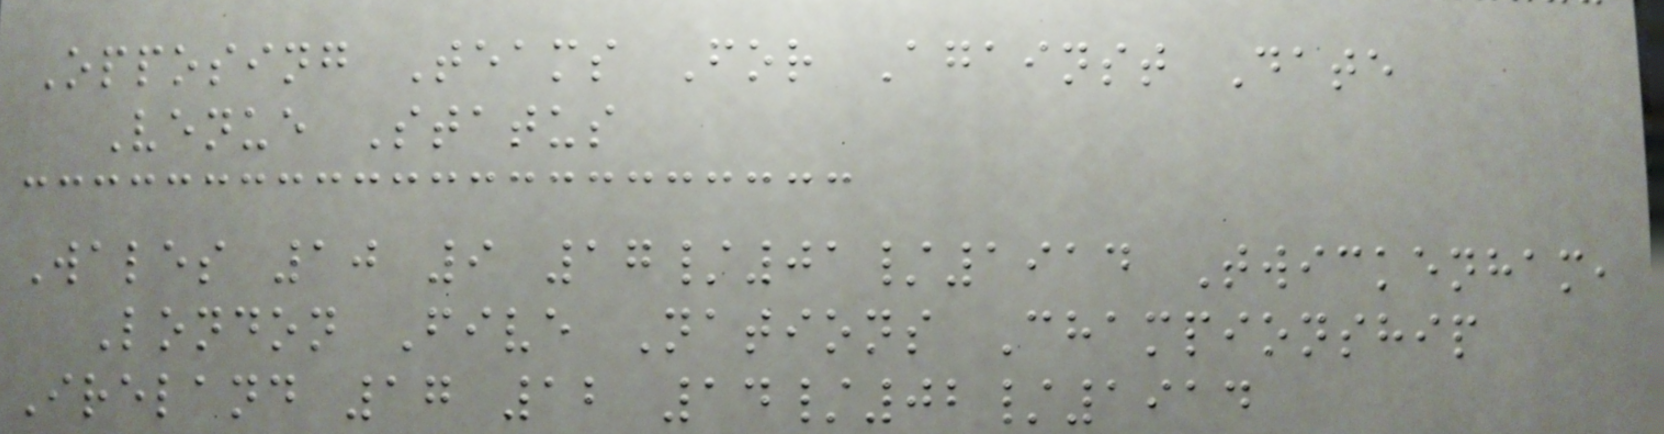Opposing Teams For Against Date
Venue Status
Wales 10 9 17/01/1914 Twickenham,
London Five Nations Championship
Ireland 17 12 14/02/1914
